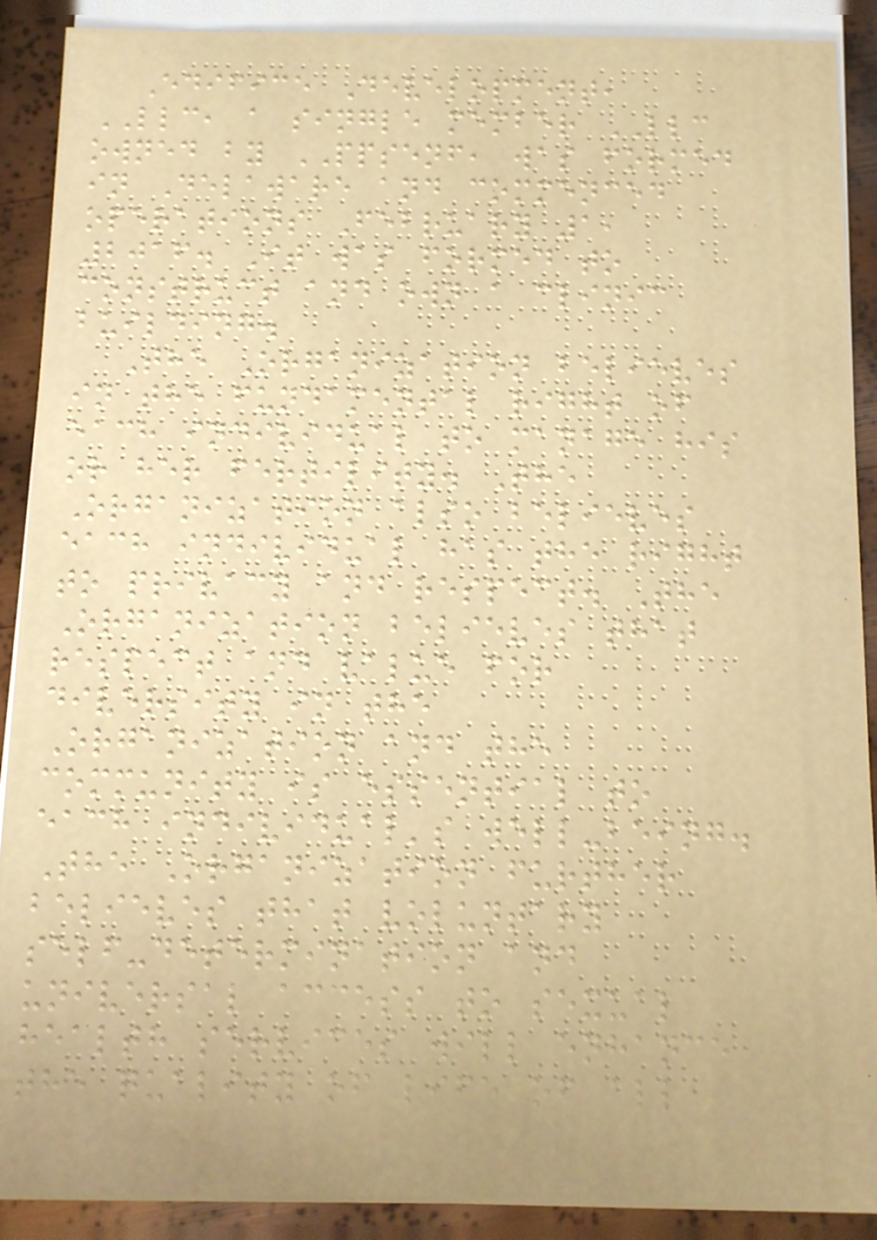Edifice Development,
LLC, a single member LLC
owned by PPSENF, was formed
in Delaware and commenced
operations February 1,
2016. It was formed to
construct and own a clinic
building.
The Organization believes
in the fundamental right of
each individual to manage his
or her fertility. The
Organization also believes
each individual has the right
to privacy and respect. The
Organization believes that
respect and value for
diversity in the
Organization and the
community is essential to
each individual's well-being.
The Organization further
believes that voluntary
self-determination and
universal access to sexual
health services will enhance
the quality of life of all
